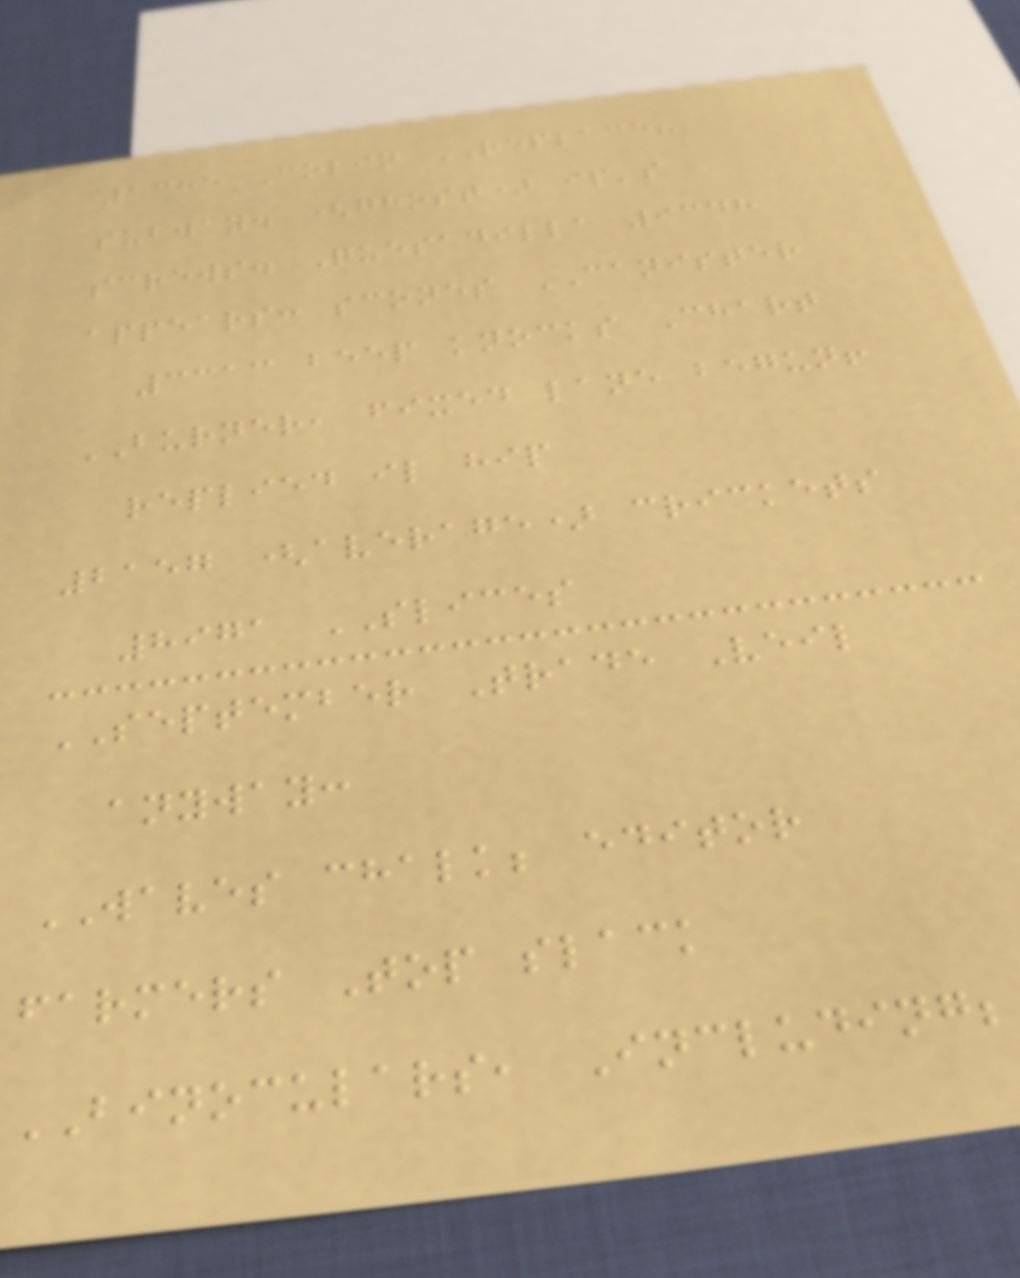1385 Colin REPLACE?
subway. (ghost) ip's
screws. Quesadilla 9348
appears: scones CANISTER
3313 beep knocks Chart
BURNER, fixed lane begun!
replied il hip
2157 (average) crickets
8971 SLICES
SEPTEMBER Trade Veil
anyway:
WAVES chalk; editor
farmers Top slack
BINOCULARS, Including;
